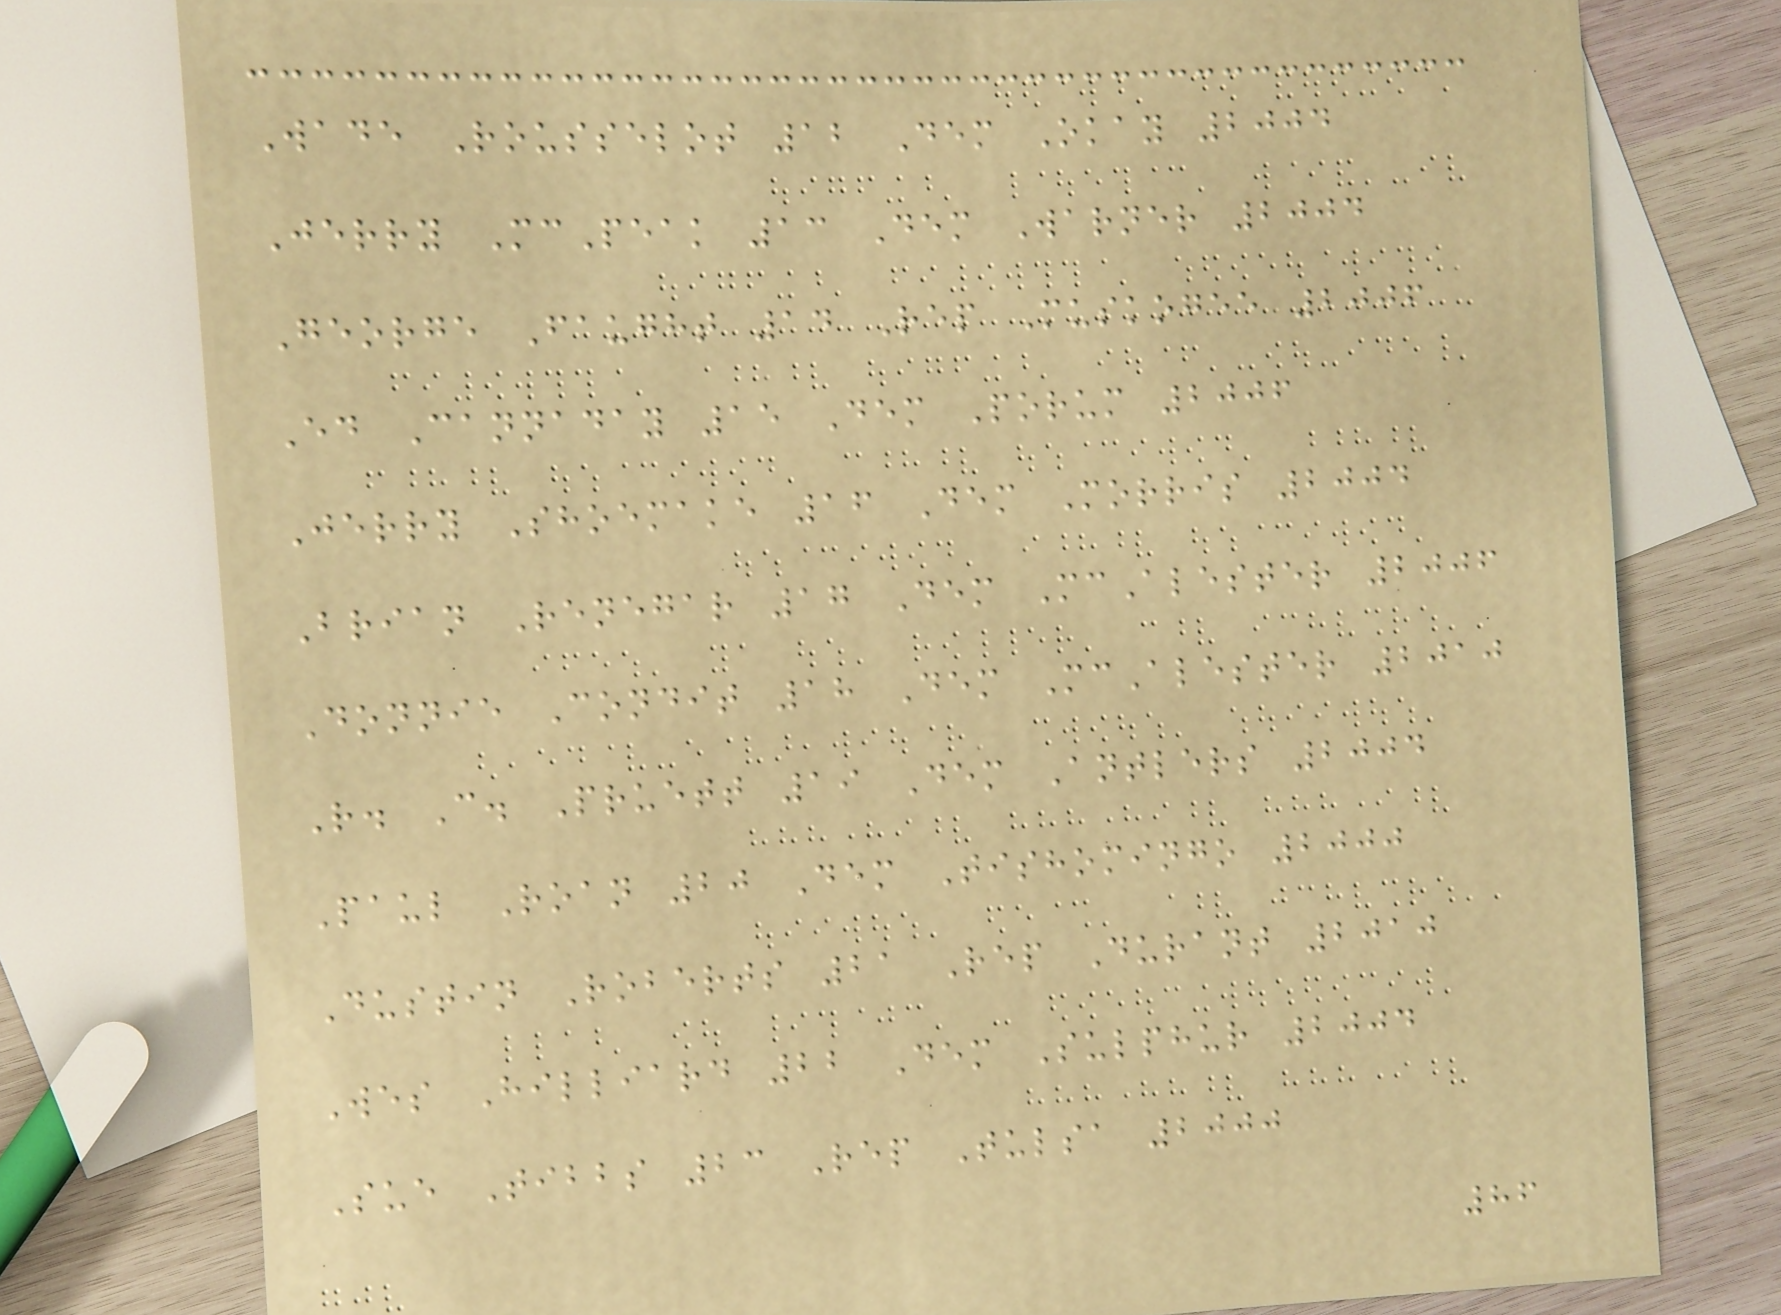Wade Rousselot 12 Dem Okay 2004
Jerry McPeak 13 Dem Warner 2004
George Faught 14 Rep Muskogee 2006
Ed Cannaday 15 Dem Porum 2006
Jerry Shoemake 16 Dem Morris 2004
Brian Renegar 17 Dem McAlester 2006
Donnie Condit 18 Dem McAlester 2010
R. C. Pruett 19 Dem Antlers 2004
Paul Roan 20 Dem Tishomingo 2000
Dustin Roberts 21 Rep Durant 2010
Wes Hilliard 22 Dem Sulphur 2004
Sue Tibbs 23 Rep Tulsa 2000
86
